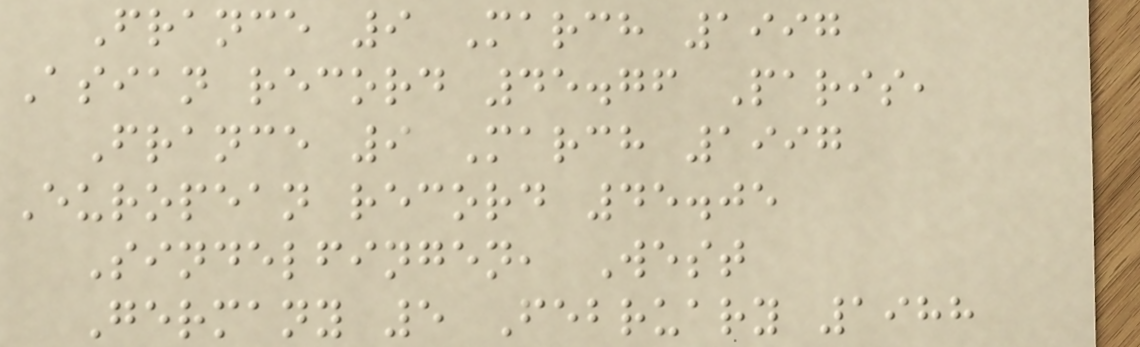France 9 March 1997
Asian record 45.76 Paris,
France 9 March 1997
European record 45.05
Sindelfingen, West
Germany 5 February 1988
